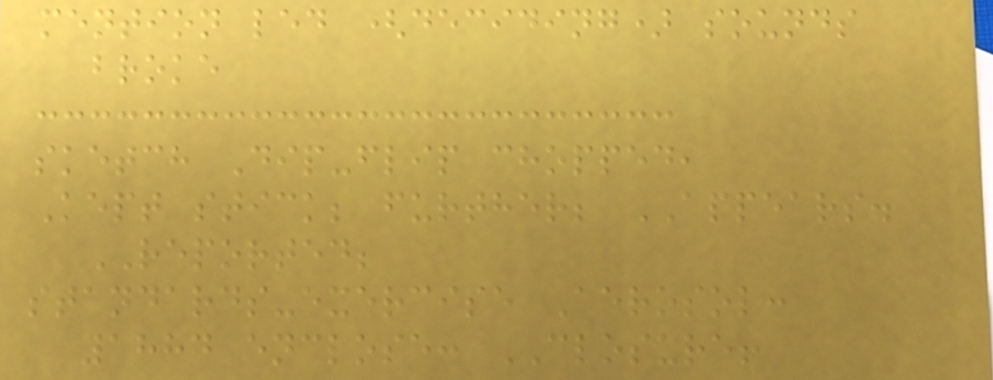mention led (deciding) sounds
broke
sketch Dip-flip chopped,
Kept stick; further; APPEARS.
REPORTED;
standards-exercise Aerosol:
1884 enclose: CLOSURE!
